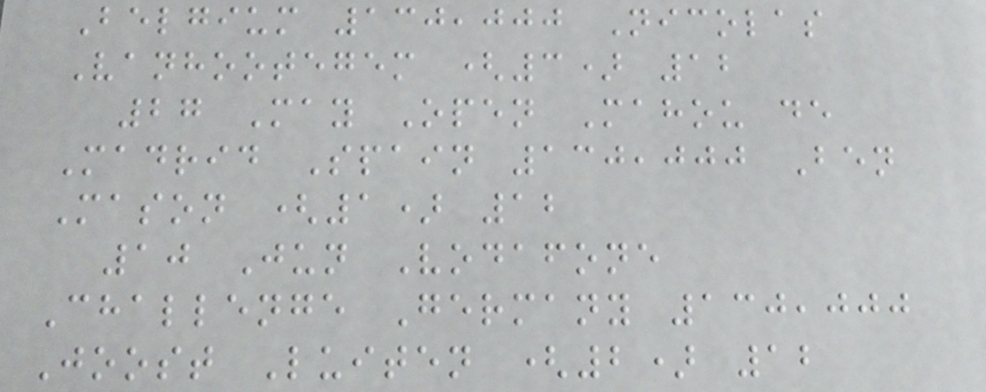Belgium 130,000 Nicolas
Vanhootegem (3) 12
27 May Open Mahou de
Madrid Spain 130,000 Ben
Mason (1) 12
10 Jun Vodafone
Challenge Germany 130,000
Joost Luiten (2) 12
